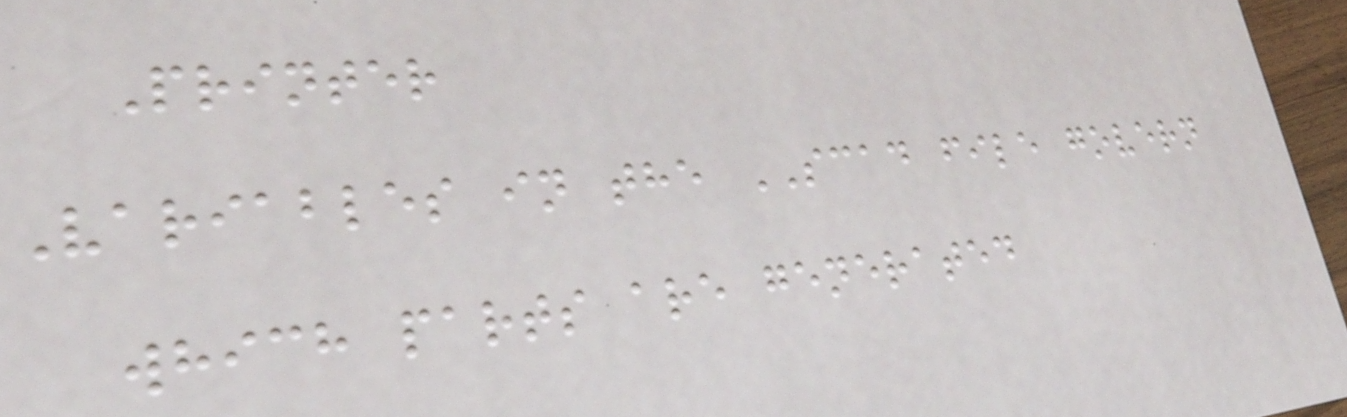Printer
Variables in the SCAD file govern
which parts are generated
